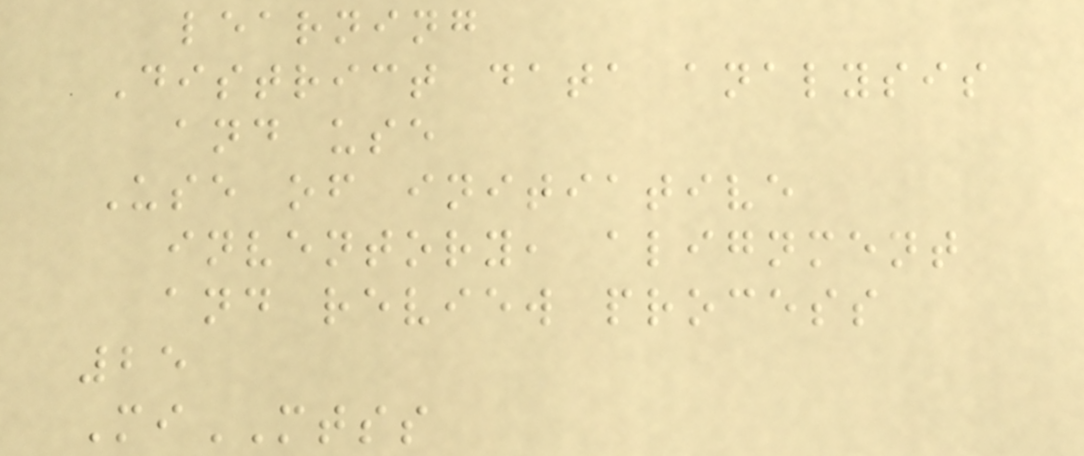learning
District data analysis
and use
Use of initiative
inventory, alignment
and review process
25
MiMTSS
